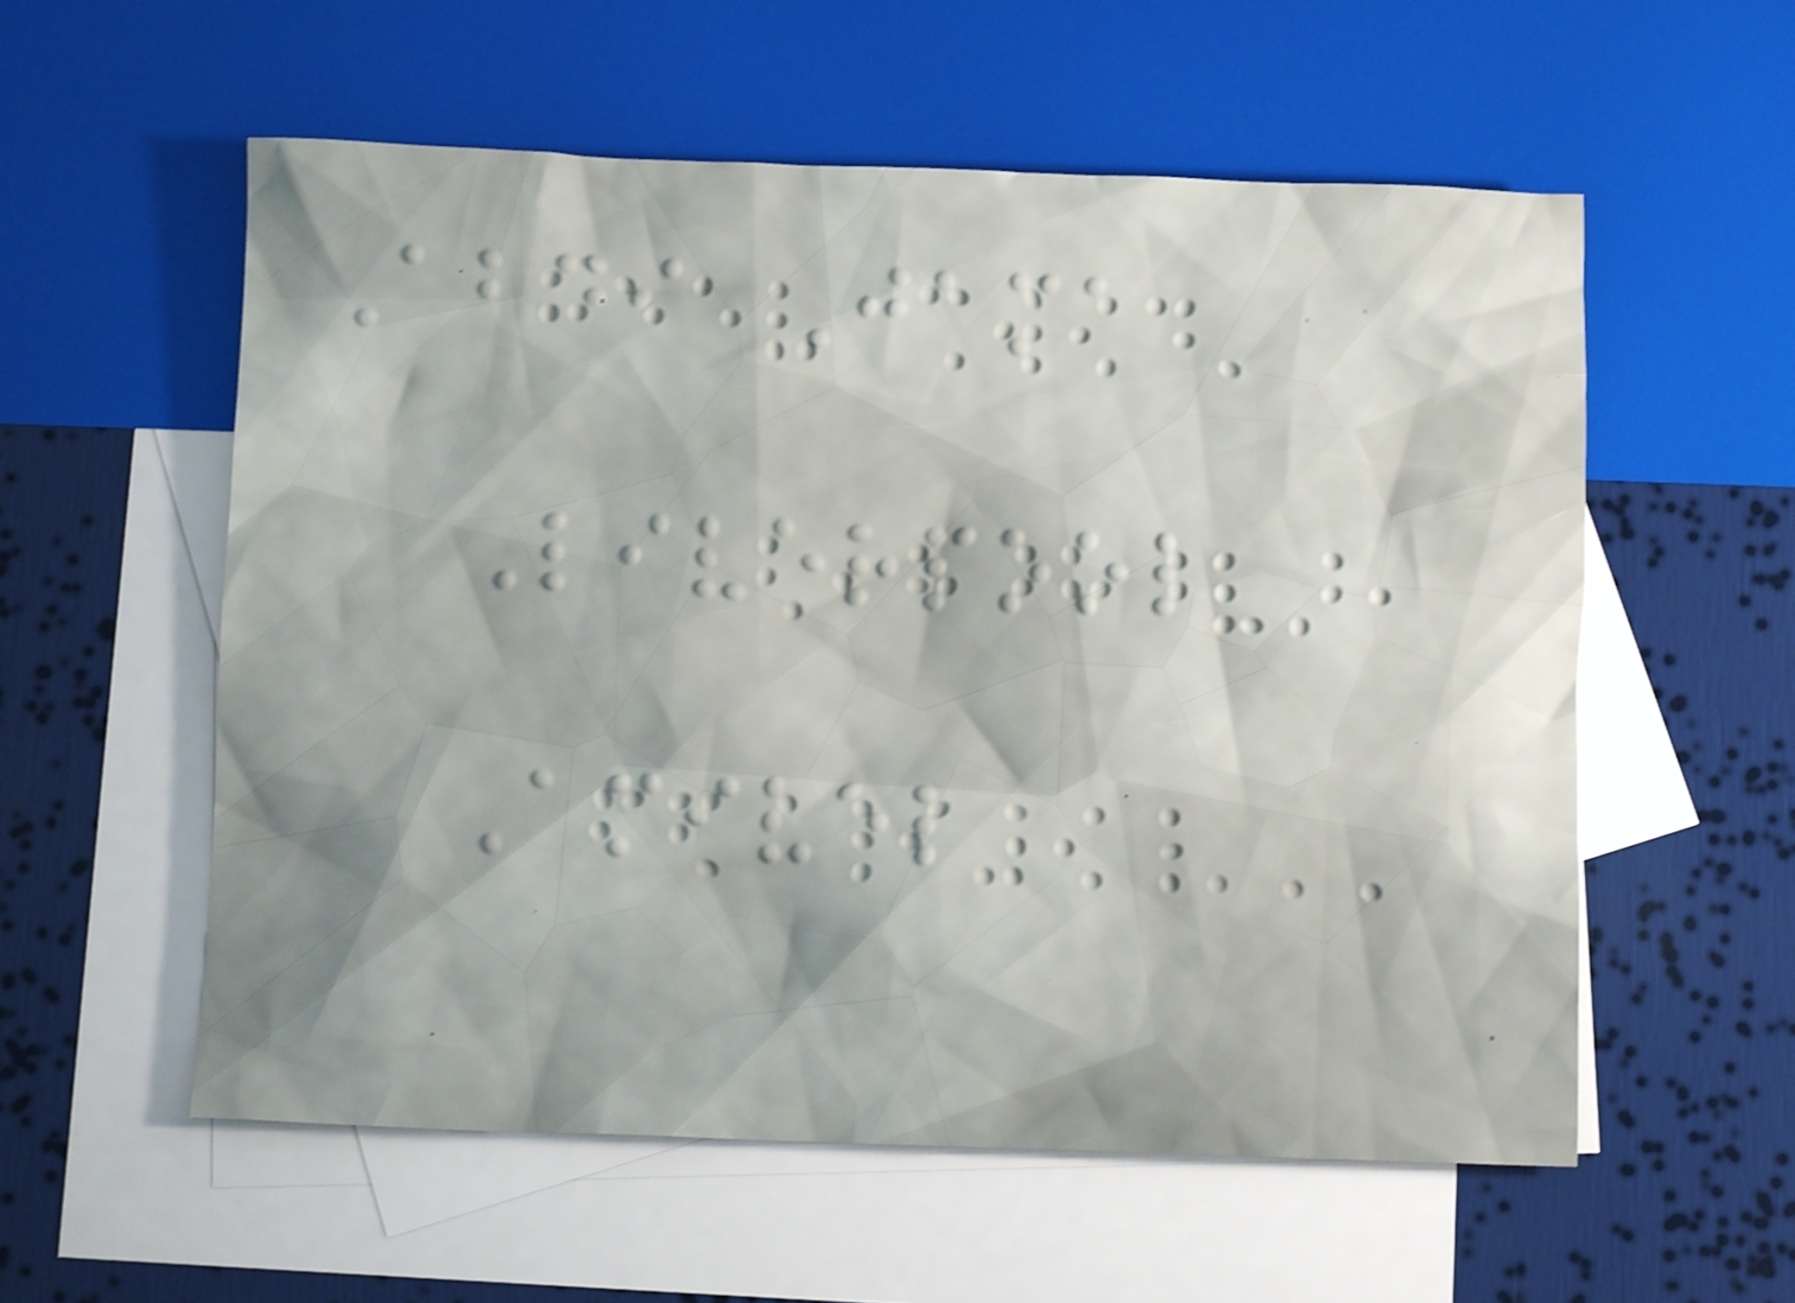Abdi Jama
Liverpool
Amivel
